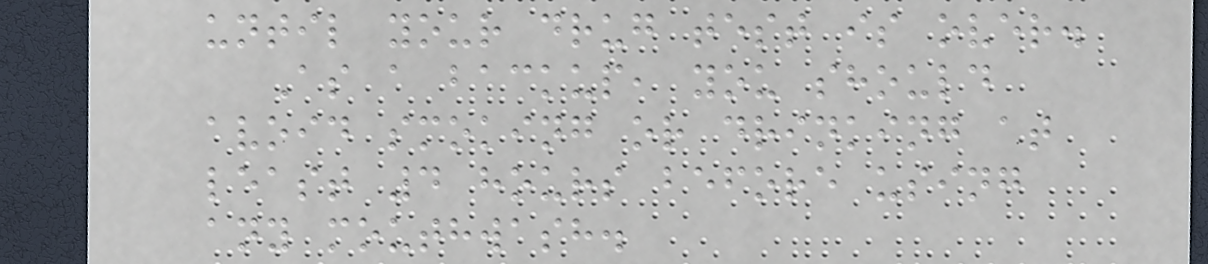until your drug test is over.
As a backup, you should
avoid smoking or drinking at
least 4 hours before using
any mouthwash.
